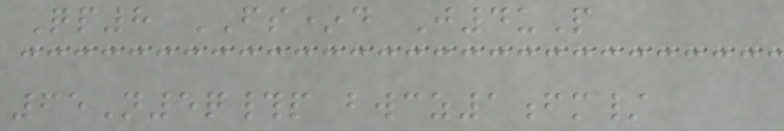Qp8 FS*d J4uP
65N5q#p bwcz1fm/
